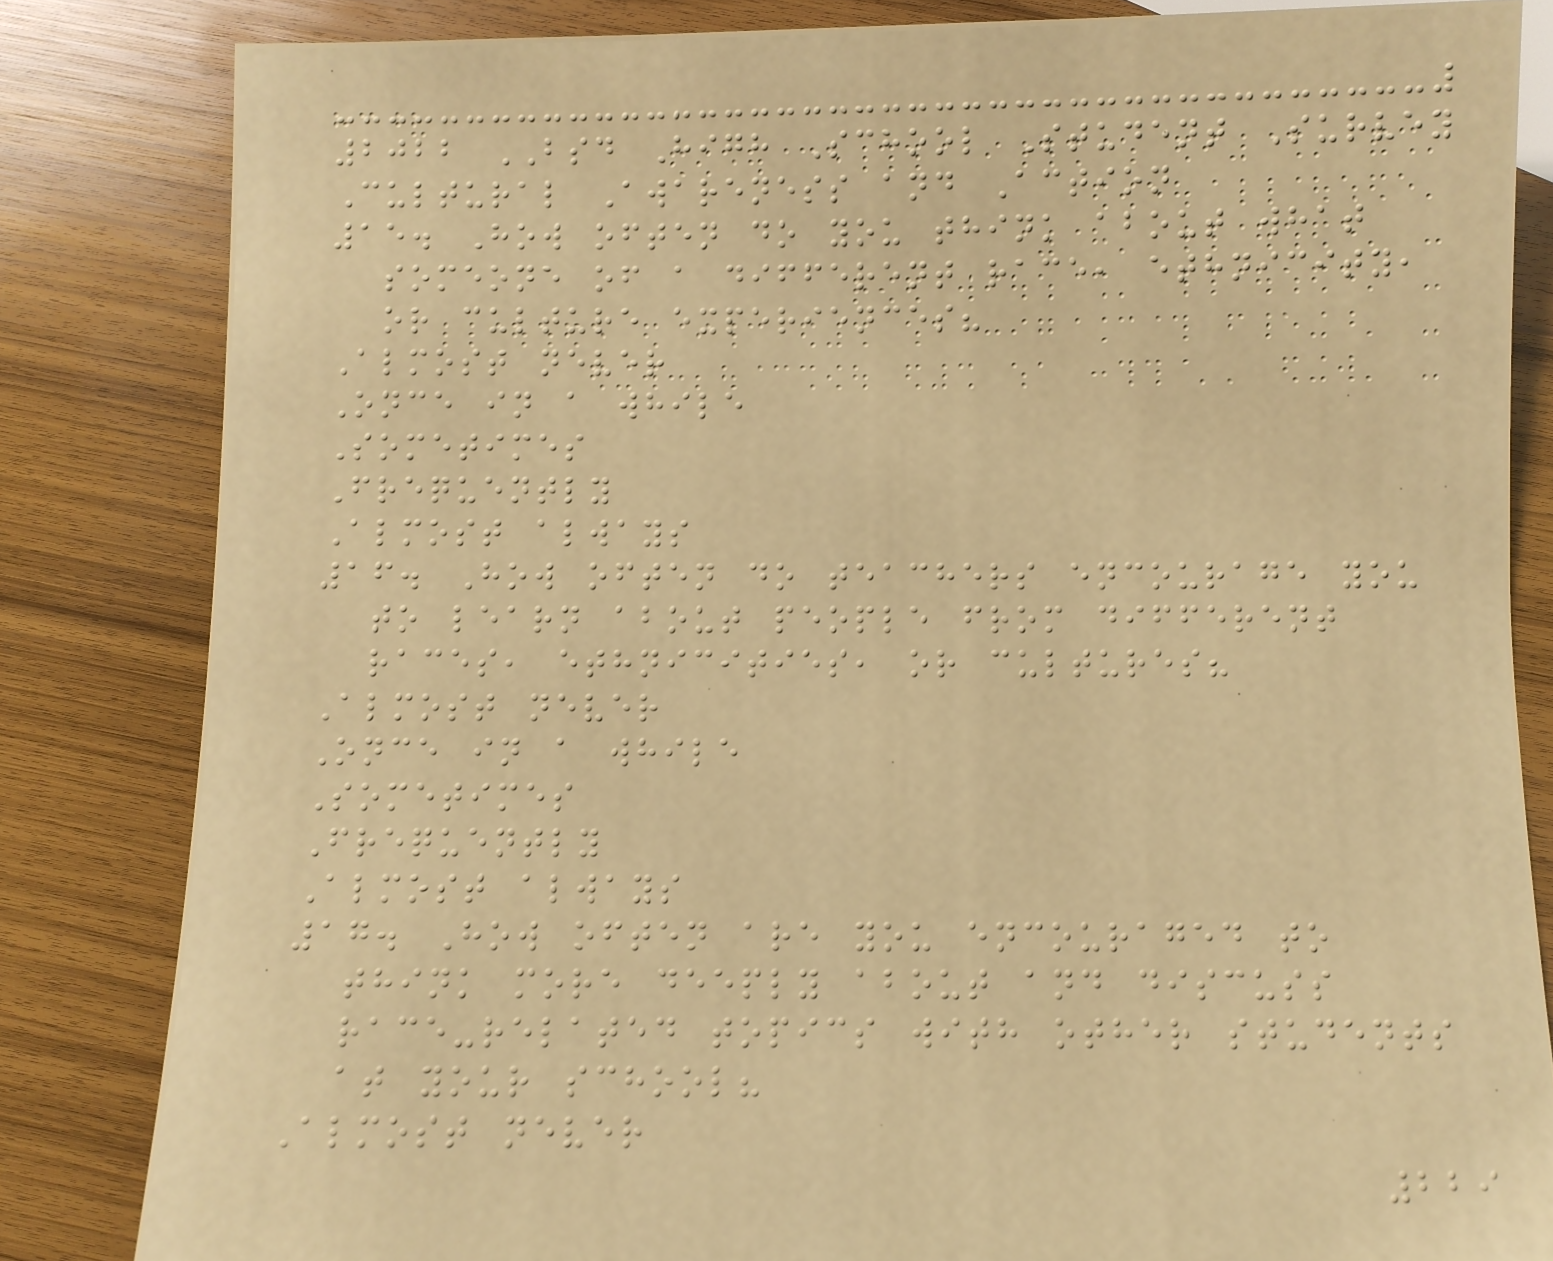2022 BSD High School Student Survey
Cultural Awareness and Action
15. How often do you think about what
someone of a different race, ethnicity,
or culture experiences?
Almost never
Once in a while
Sometimes
Frequently
Almost always
16. How often do teachers encourage you
to learn about people from different
races, ethnicities, or cultures?
Almost never
Once in a while
Sometimes
Frequently
Almost always
17. How often are you encouraged to
think more deeply about and discuss
race-related topics with other students
at your school?
Almost never
229
